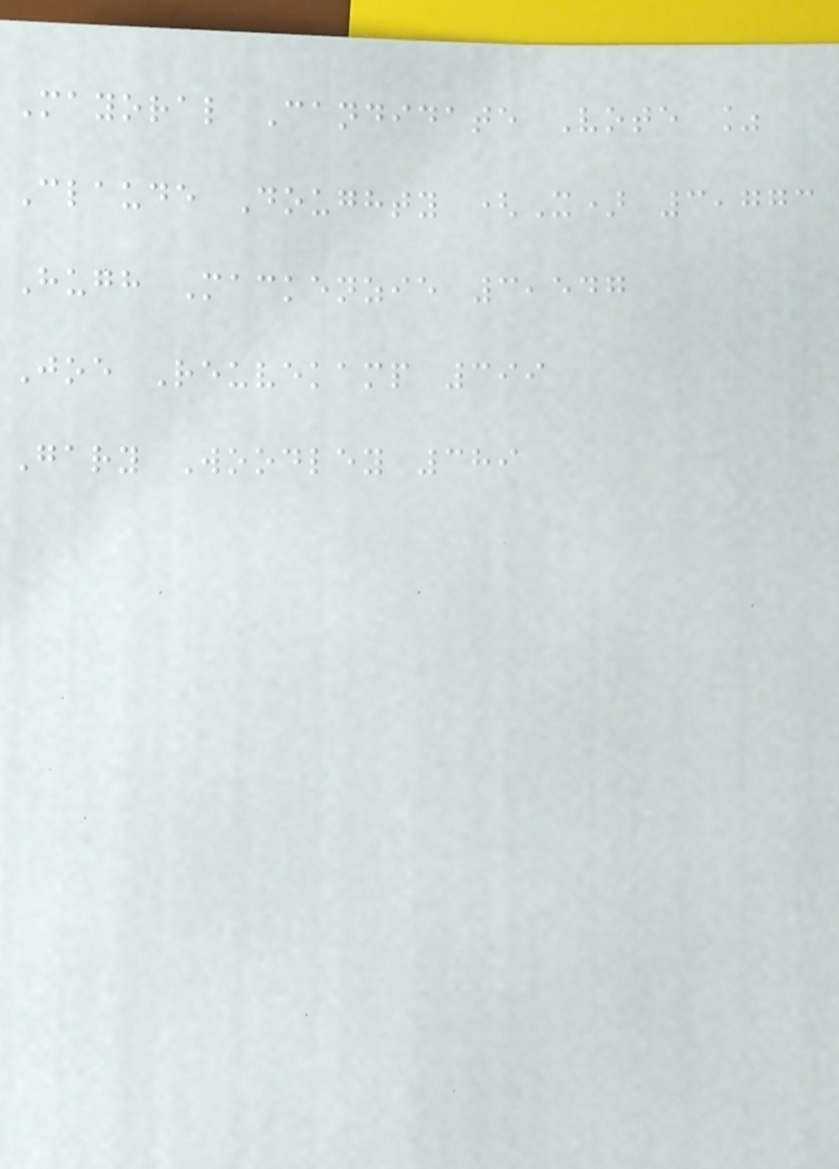Mayoral Candidate Vote %
Claude Doughty (X) 3,773
Hugh Mackenzie 3,547
Joe Reuvekamp 399
Gary Woodley 389
